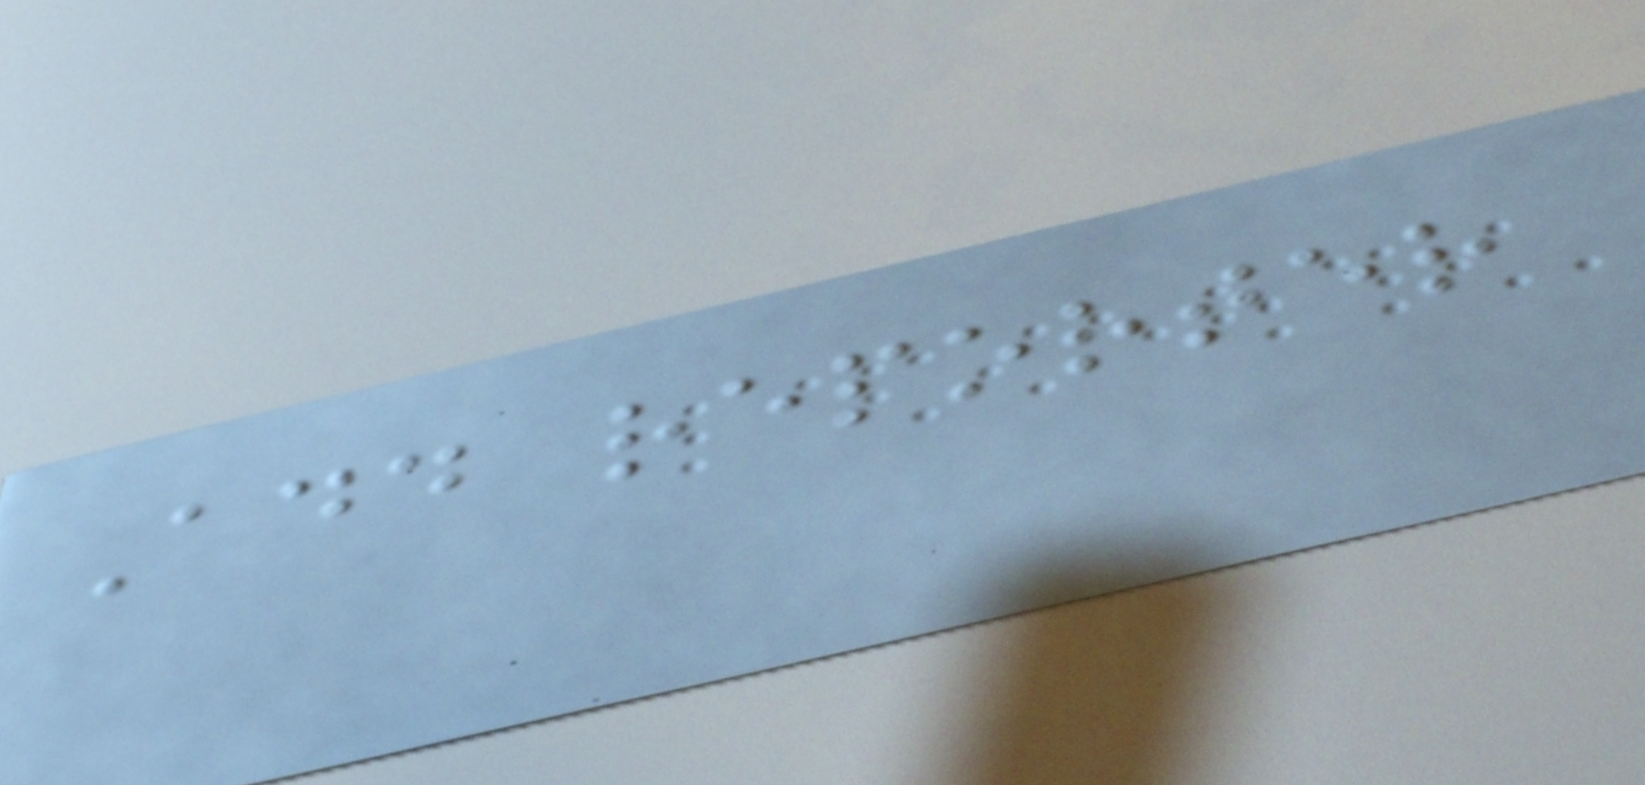Add reporter
